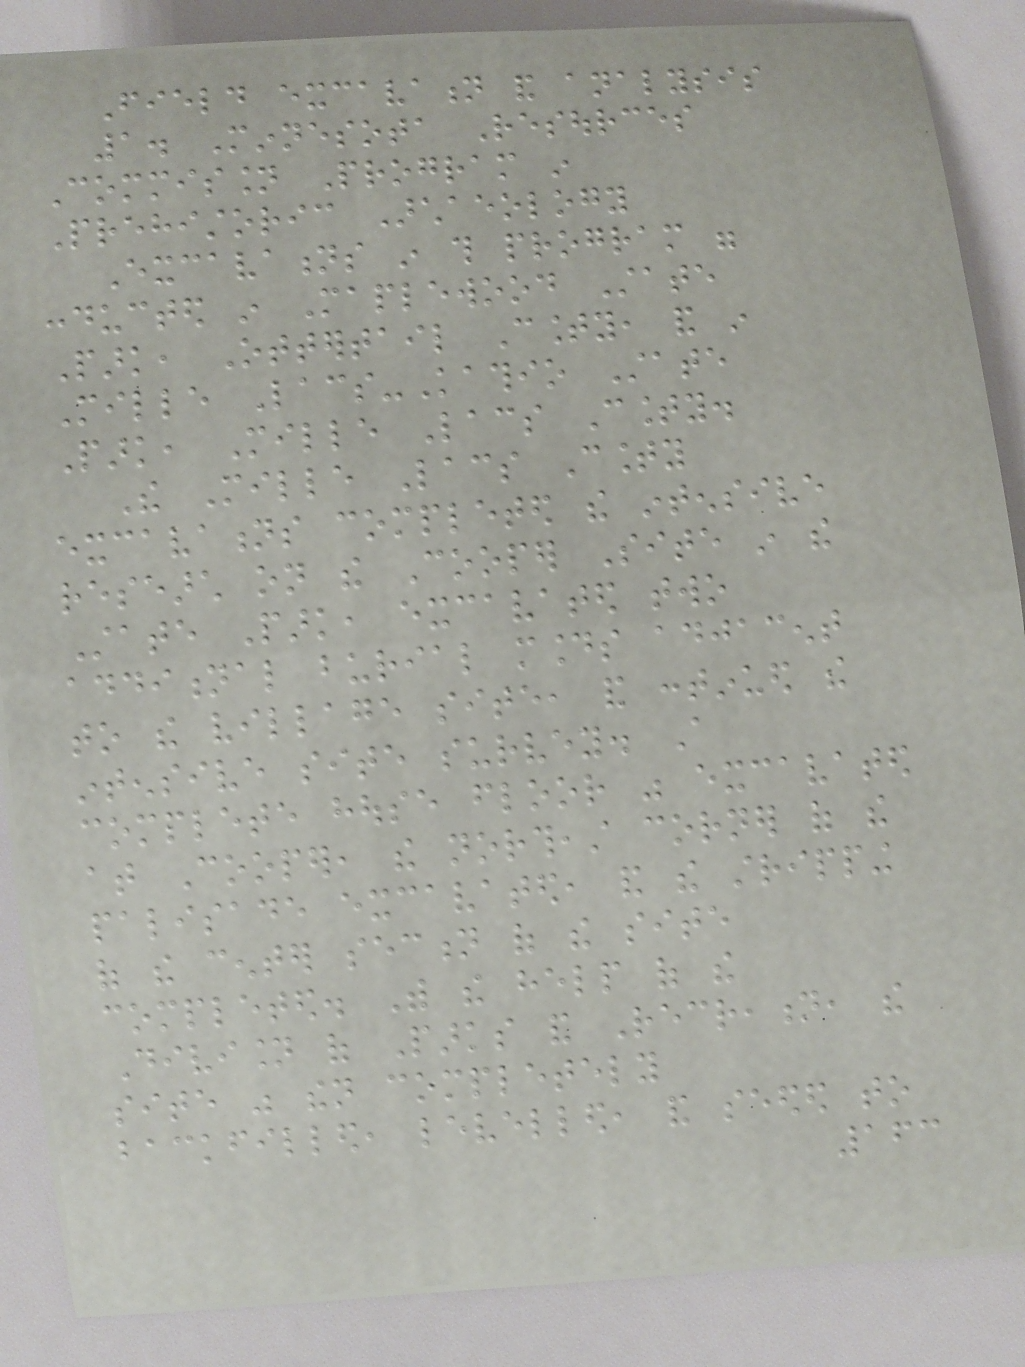Field excavation and analysis
1. Minnesota Resources
Commission Program in
Prehistoric Archaeology
Excavations in this program were
conducted in Maplewood State
Park, Ottertail County, and in
Mille Lacs-Kathio State
Park, Mille Lacs County.
The Mille Lacs County
excavations completed the intensive
research on the Cooper Site in the
State Park, excavated two
additional burial mounds adjacent
to the village site, and continued the
intensive site survey. A
complete house floor was excavated
at Cooper, the northeast corner of the
palisade excavated, and the stripping
of the center section of the site
completed. With the help of the
Division of Parks and Recreation, the
site was then completely
backfilled, levelled, and seeded to
163
